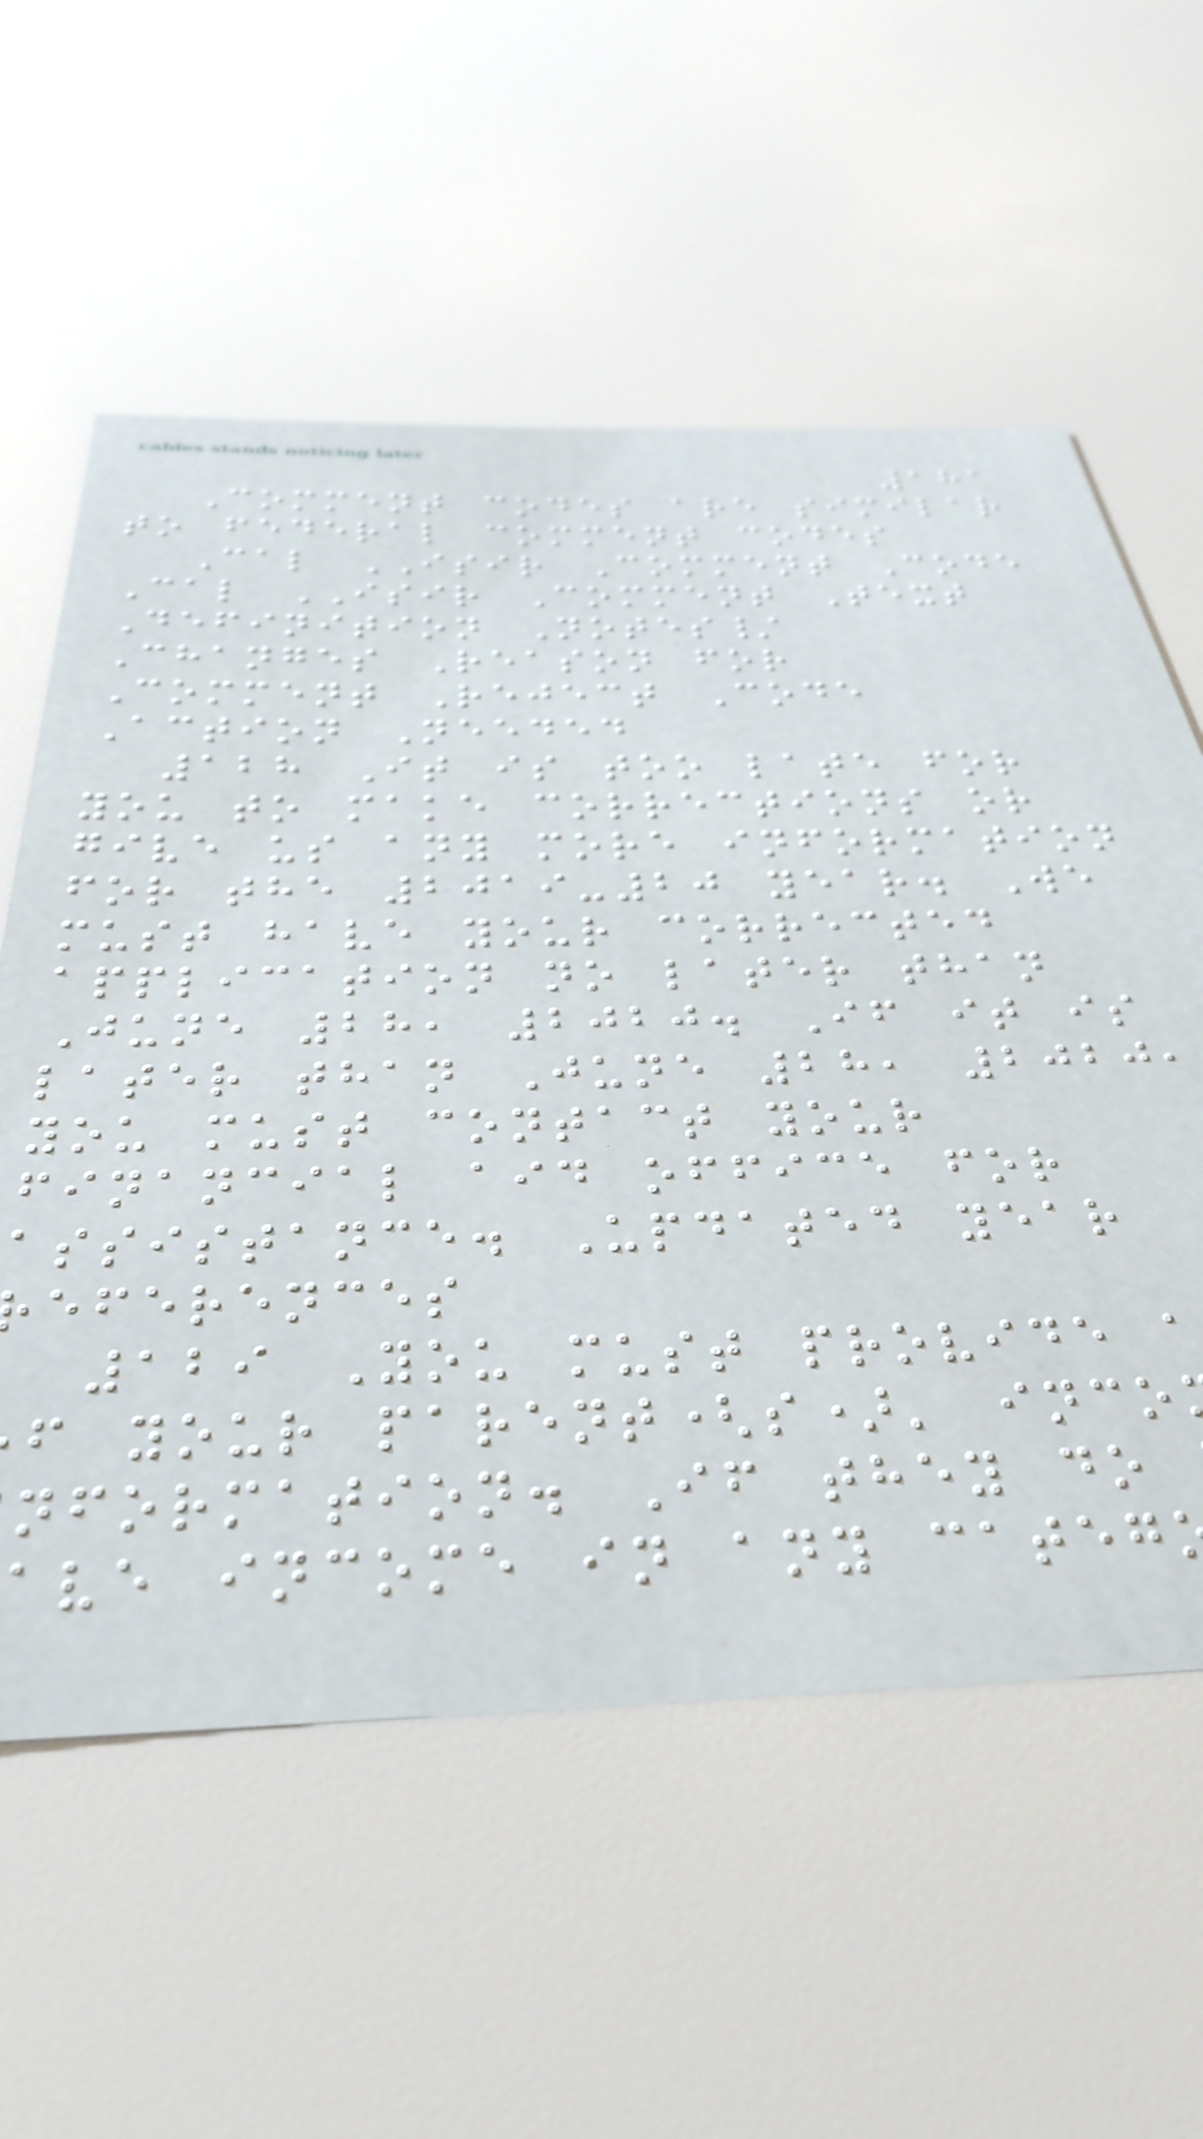181
Comment codes are similar
to federal comment codes
Cal ISIR Comment Code
Cal ISIR Comment Text
Definition Notes/
Changes Reason for
Comment Reject Code
Action Needed
128 It is too late for
you to make corrections or
give us any more information
for the 2019-20 year. We
must have your corrected
application no later than
June 28, 2020. If it is
later than June 28, 2020,
you must contact your
financial aid office for
assistance. Updated year
eferences
129 You must provide a
f your parent(s)' inco
nformation. If they do
ave income in any categ
